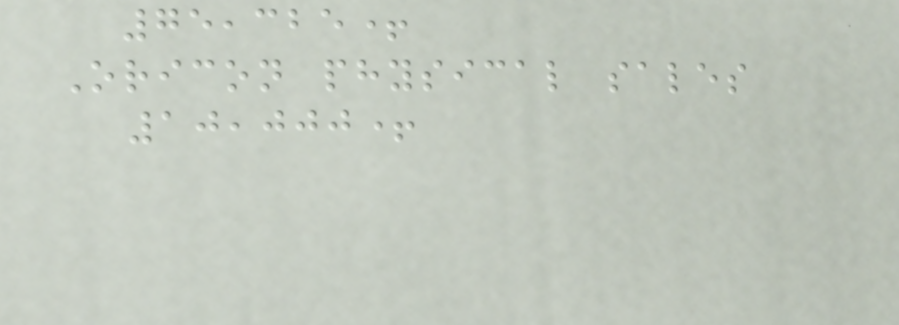75,325+
Oricon physical sales
10,000+
